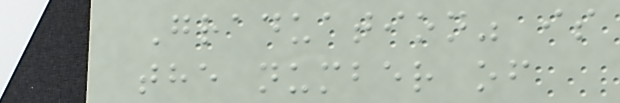Graduation" is
the number of
